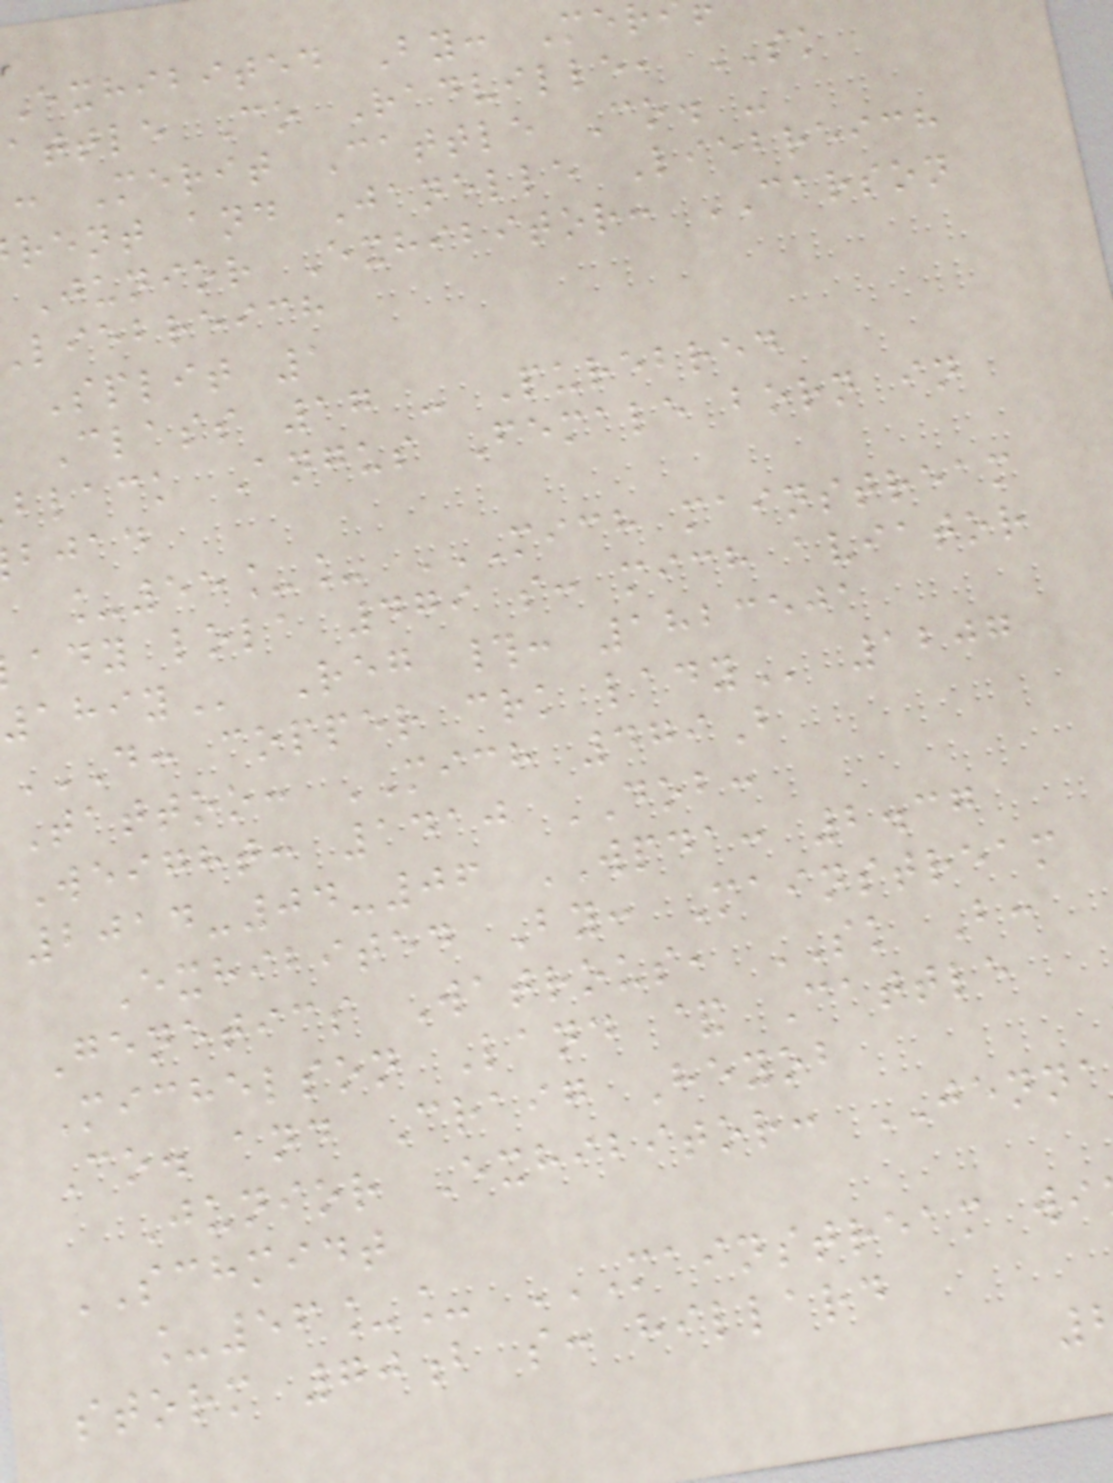Exhibited By: Mer
attle Co Radville, SK
: Merit Cattle Co. -
rent and Janelle Liebreich
Junior Exhibitor: CARSON
liebreich
Split 1
Class 17 - Purebred
black Angus Female born in
bjad
_55__ MICH MAINSTREAM
ady lola 479 s: mich aviator
Reg #: 1823501
D: COPPER CRK LADY 1207
Tattoo: MICH 479B
Weight: 1410 DOB:
2014-04-06 WPDA: 2.37
Exhibited By: Mainstream
Genetics Watrous, SK B:
Michelson Land & Cattle
Co. and Craig Heyob
Junior Exhibitor: JENNA
SCHMIDT
storm 70b s: hillard
